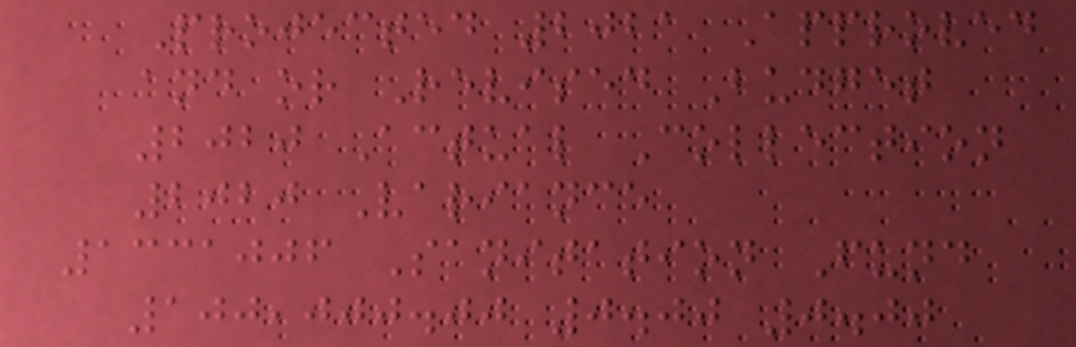Projected 2021 Approved
and or Revised Budget
2020 Actual Collection
2020 Variance
1331006 Sanitation Fund
100,000.00 0.00 0.00
